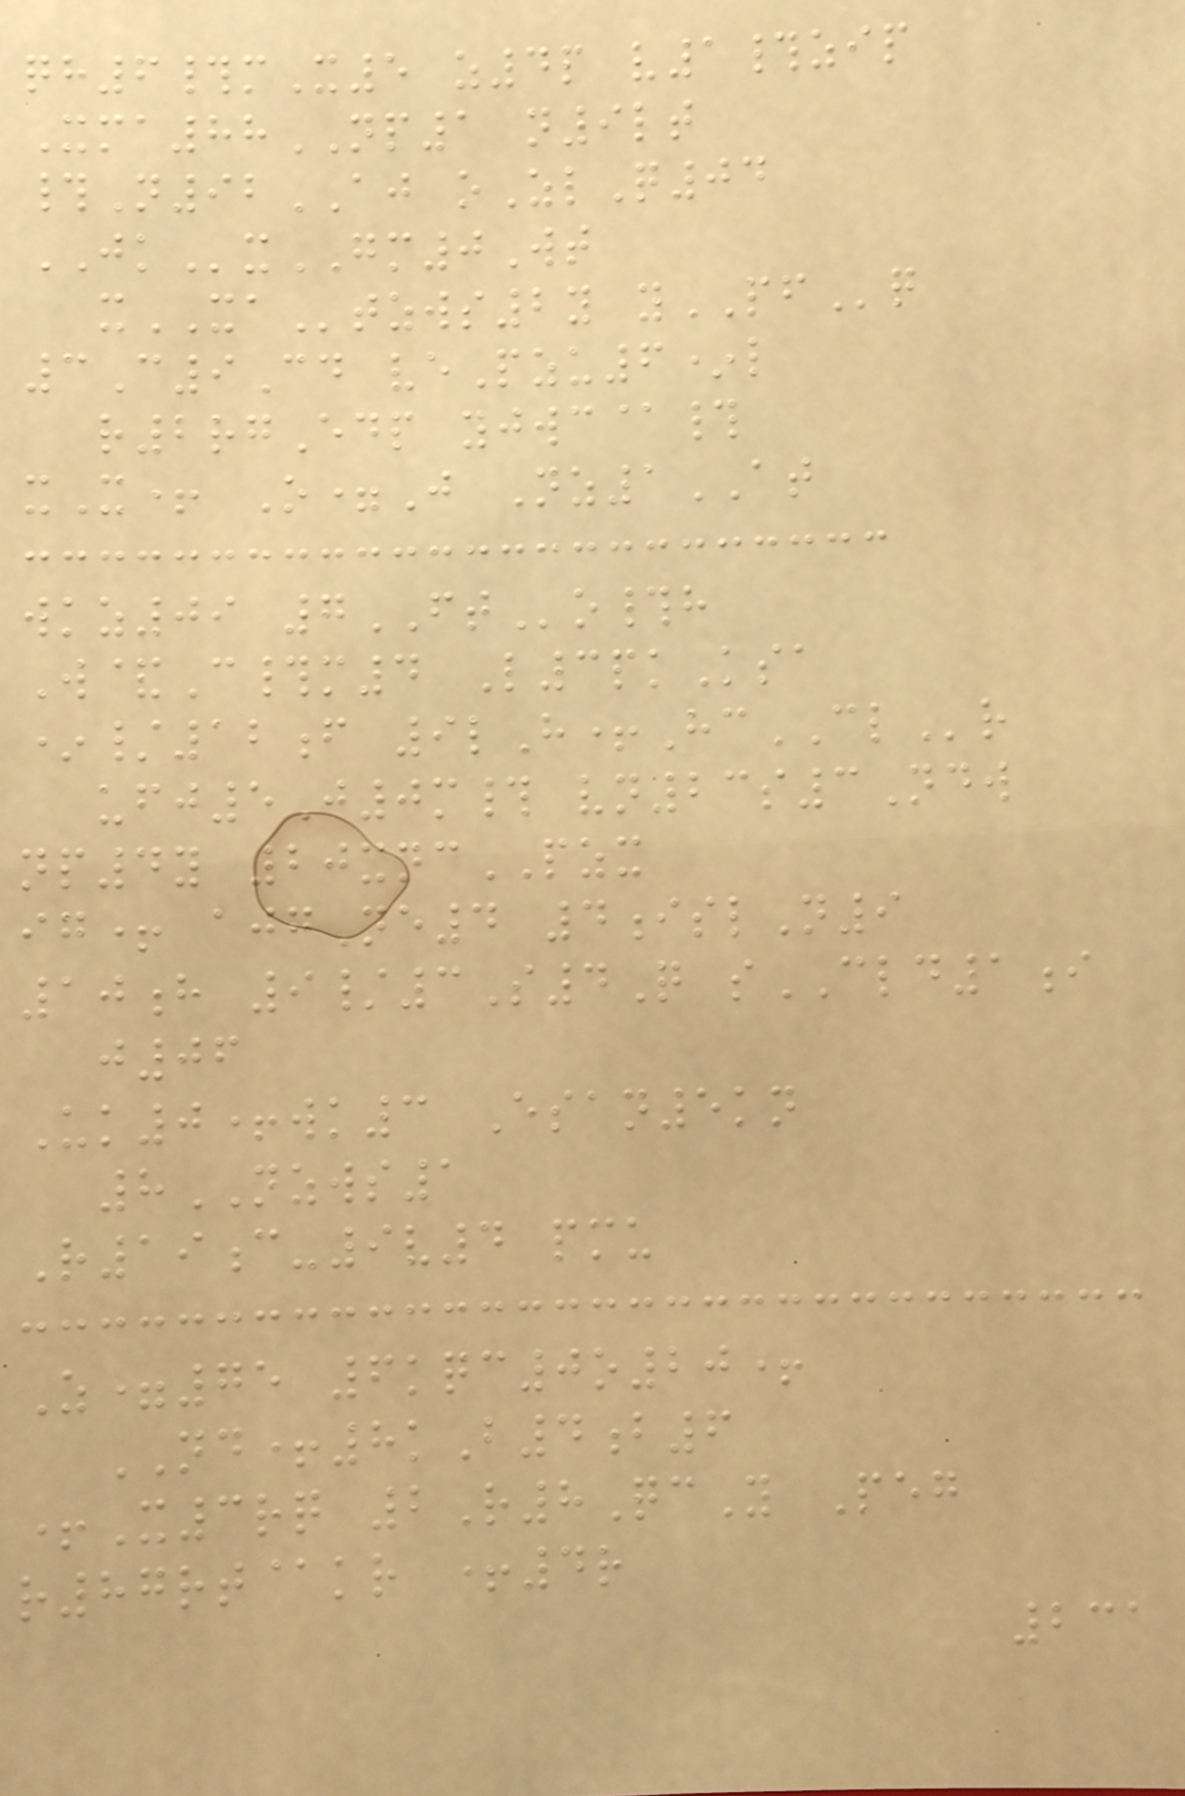qh6#mX5 z4p v1#zip
Xma88NP1 n9lt
#N92AJ oZlQ04
JKxGM0Wt
xXAtzws2y yPFq
3C9Cd vePzu6*l
r2rgEdp yjwc@#
xX+ O=J Nz1AT
wkz09 7FTo#h
W&C#m4 L3pkKsa
*/12f 9lH+HcCLr
ufj5J0m# vn23s3Ndw
np4y 20xncPZX
ig+ ajgNe4 4islN9
10h 9/3S4Q sCLD1i
j06
Uk0+wk3 Esan5kn
8NZWS1
R19c-9v4 pmu
Z=75 6kqc0o20+
ND+8kB4b6
+X3rq 2R8QcY Peg
r87rt@kr +4r
231
